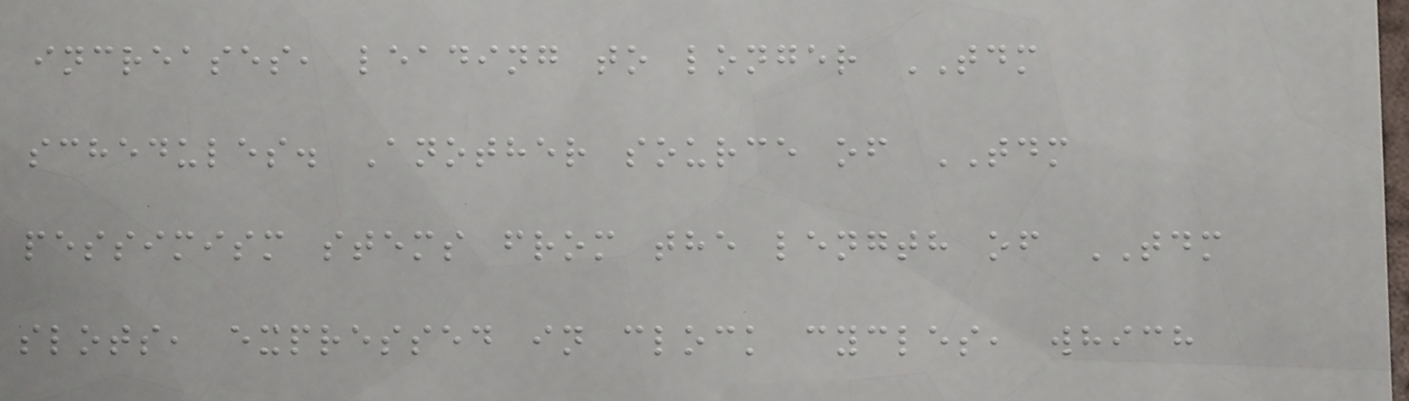increases, leading to longer TDM
schedules. Another source of TDM
pessimism stems from the length of TDM
slots, expressed in clock cycles, which
